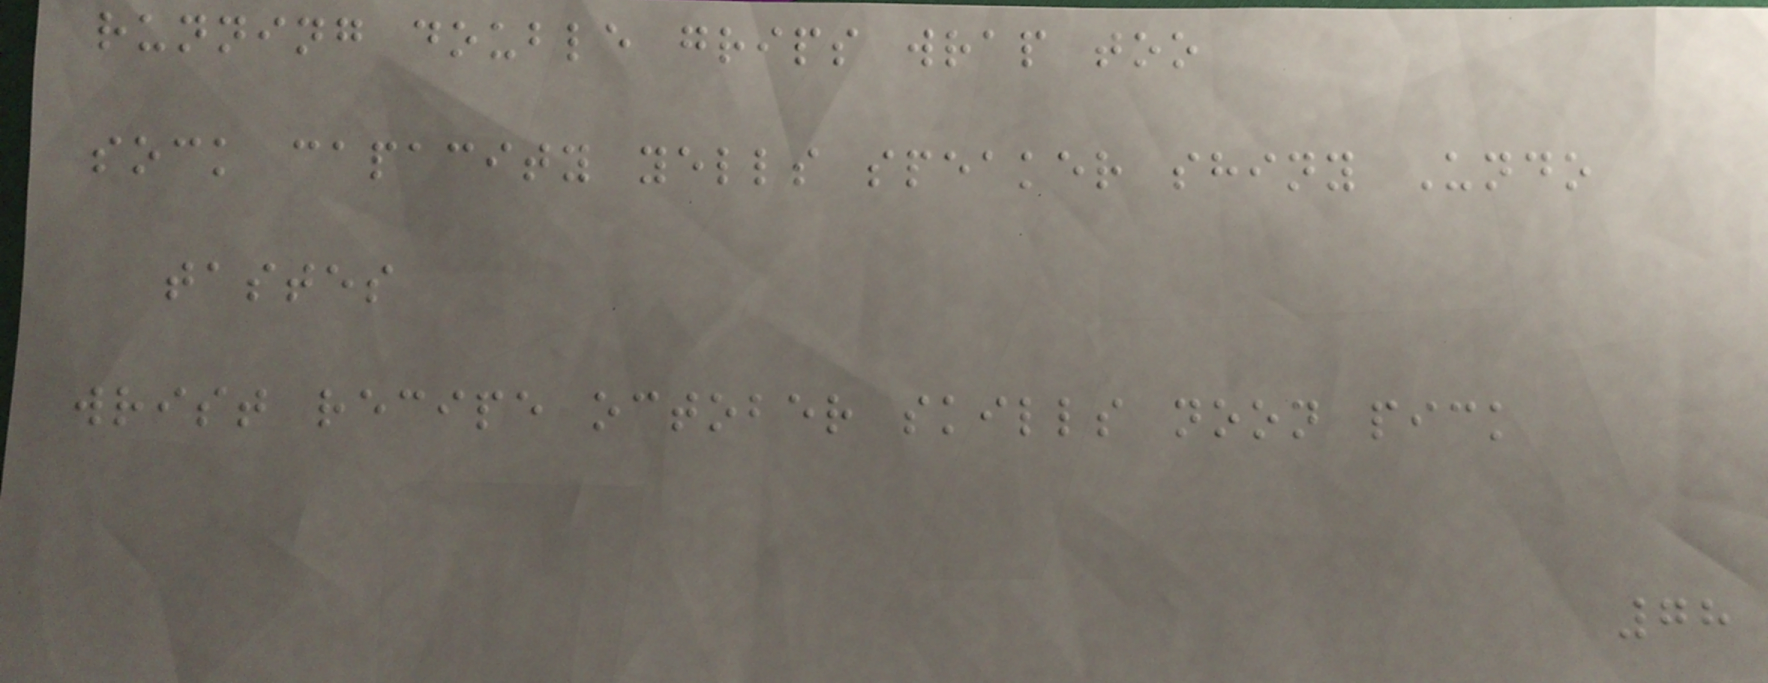running double grips wrap too
sock capacity yells speaker shiny Undo
tastes
wrist recipe october skills noon pick
78
